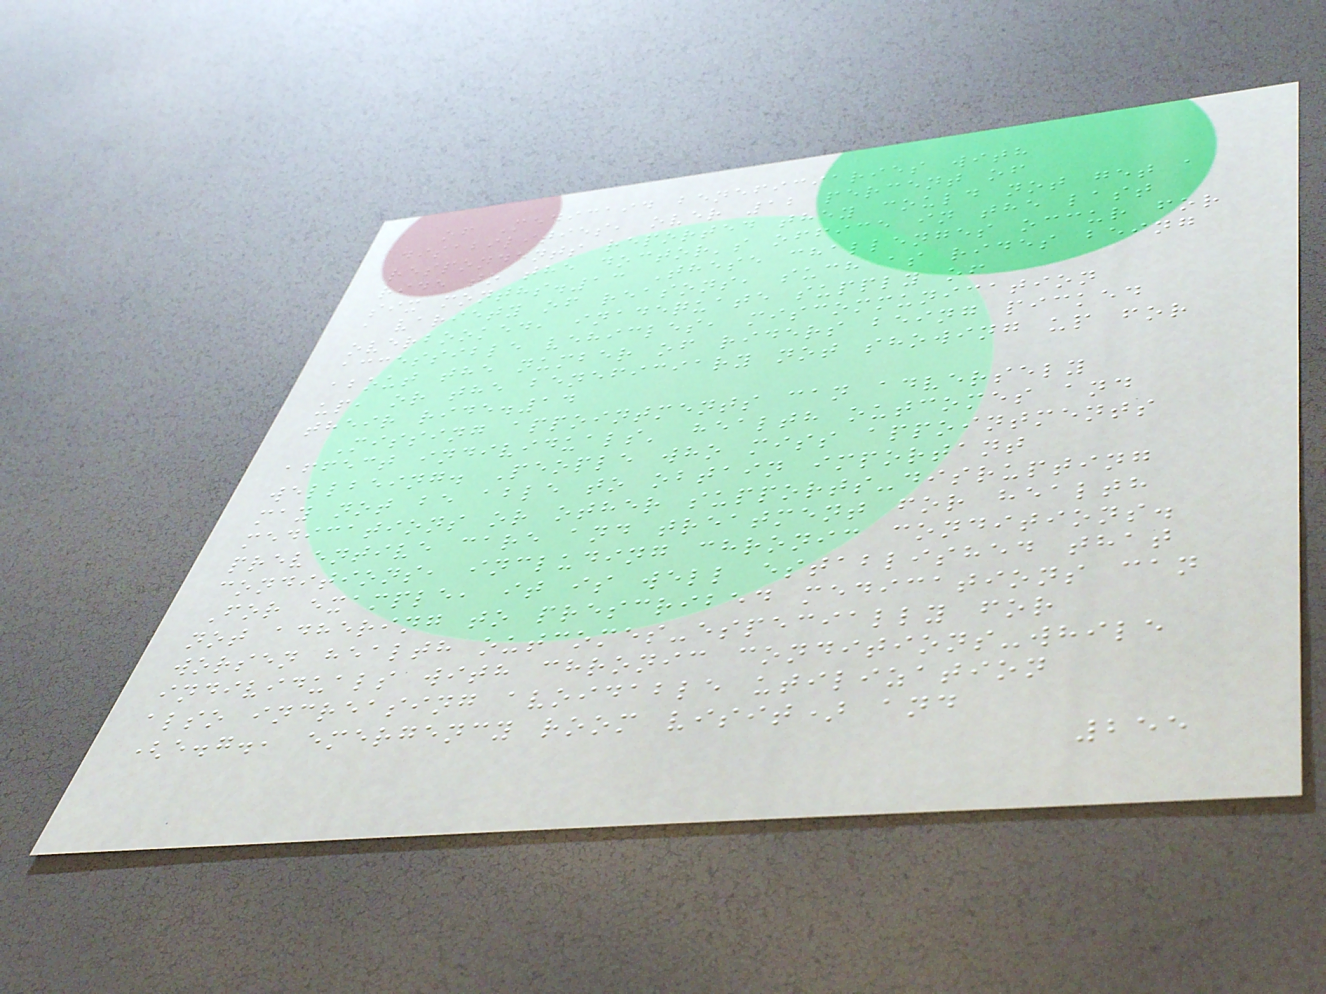of Medicaid beneficiaries with
disabilities, over 12 percent of
respondents reported they could not get a
ride to the doctor's office in the last
six months.13 These challenges occur for
a variety of reasons, such as rides being
overbooked, inadequate supply of
accessible vehicles, miscommunication
about the number of riders being picked
up, or the beneficiary not showing up for
their ride.14
Missing appointments can adversely
affect individuals' health outcomes and
wellbeing. People who miss appointments
may not be able to obtain important
medications or other supports-disrupting
preventive care and treatment for health
conditions, including chronic conditions.
For example, it is well established that
not adhering to prescribed medications can
worsen health outcomes-especially for
individuals with chronic conditions-while
also increasing avoidable utilization
(e.g., emergency room visit) and
255
